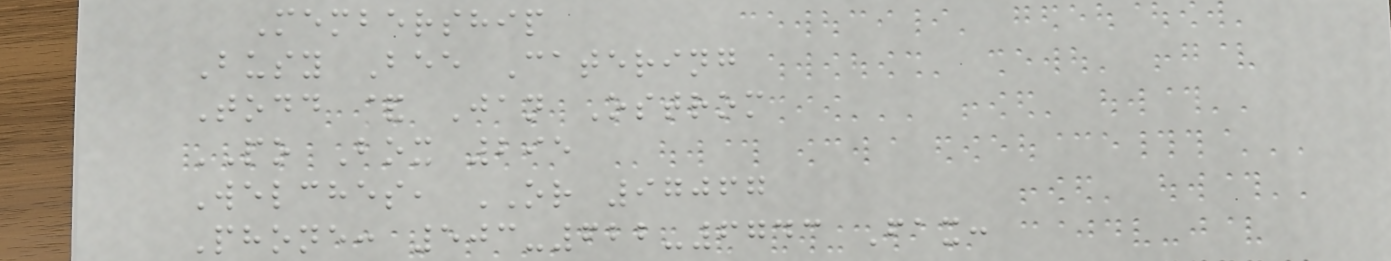Membership
Busy Bee Catering
Todd & Jan Ostrom
PO Box 295
Welches, OR 97067
Phone: 503-622-6743 Fax:
